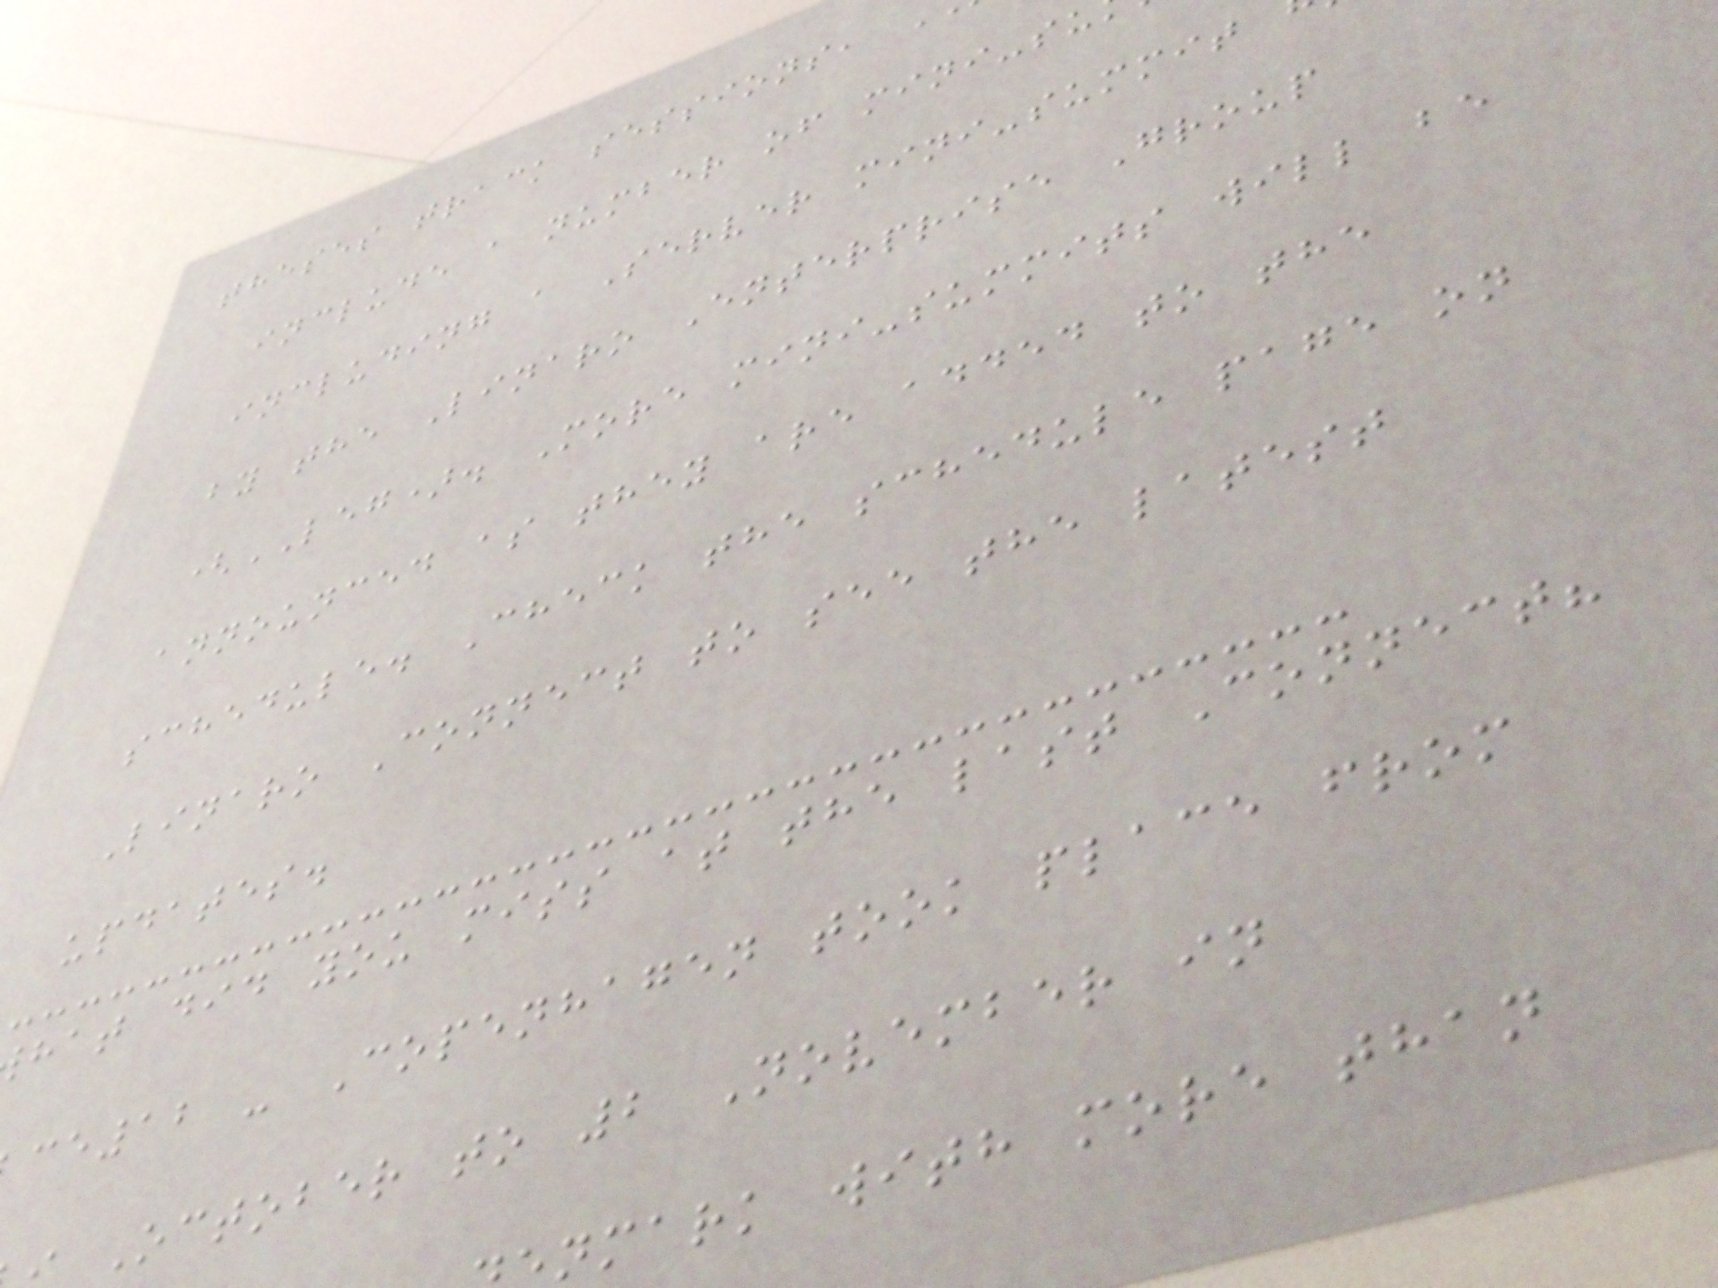theses track sessions,
include a number of mini-su
including a Server mini-summit
by the Linaro Enterprise Group
(LEG). More mini-summits will be
announced as they are added to the
schedule. Check the schedule page on
Linaro Connect to see the latest
updates.
hat did you miss at the last Connect?
ce12 - Copenhagen took place from
October to 2 November in
nmark with more than
